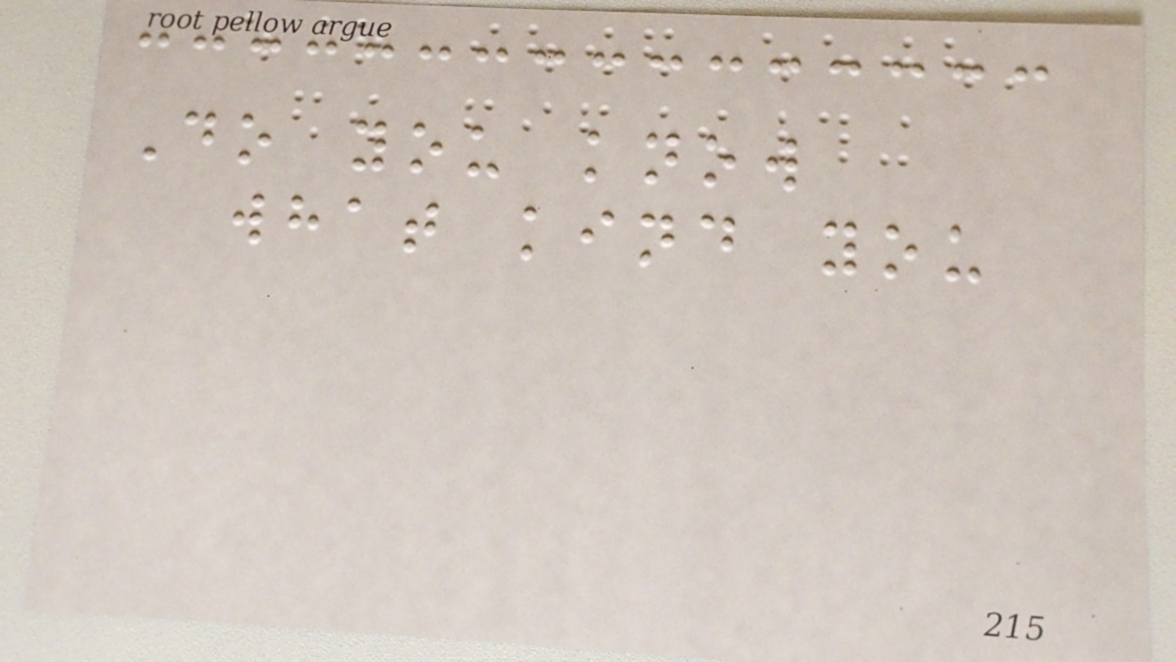Do you know
what kind you
